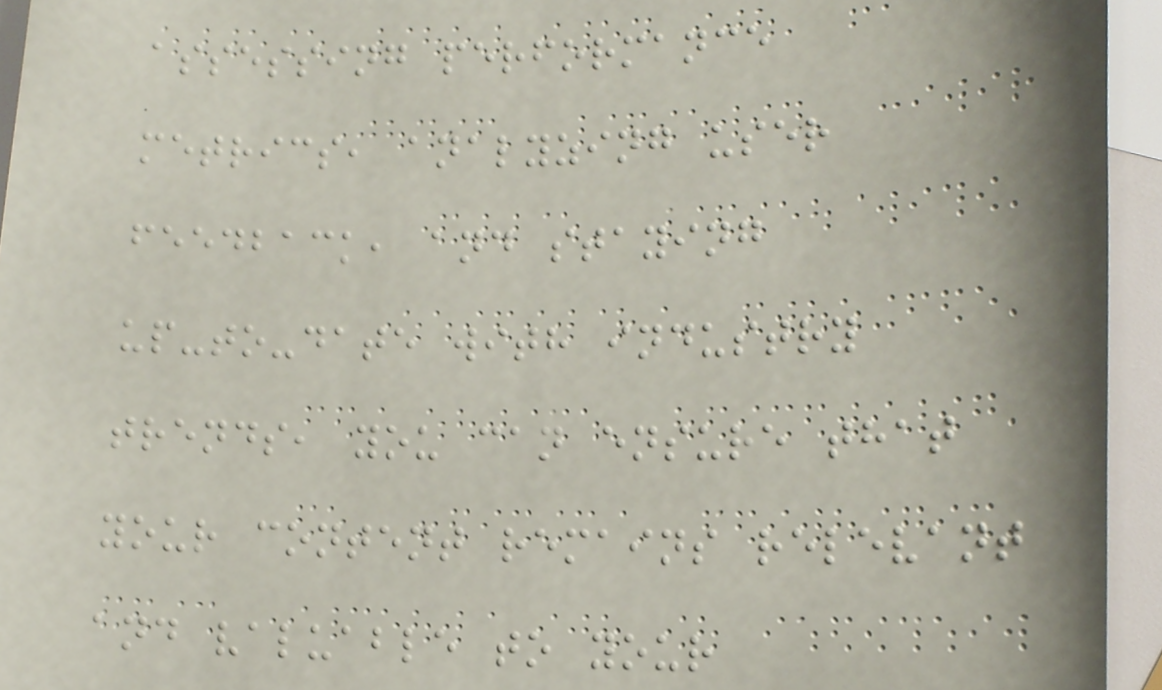assessing performance
metrics, analyzing user
feedback, and staying
up-to-date with industry
trends, you can ensure that
your content remains relevant
and valuable to your
